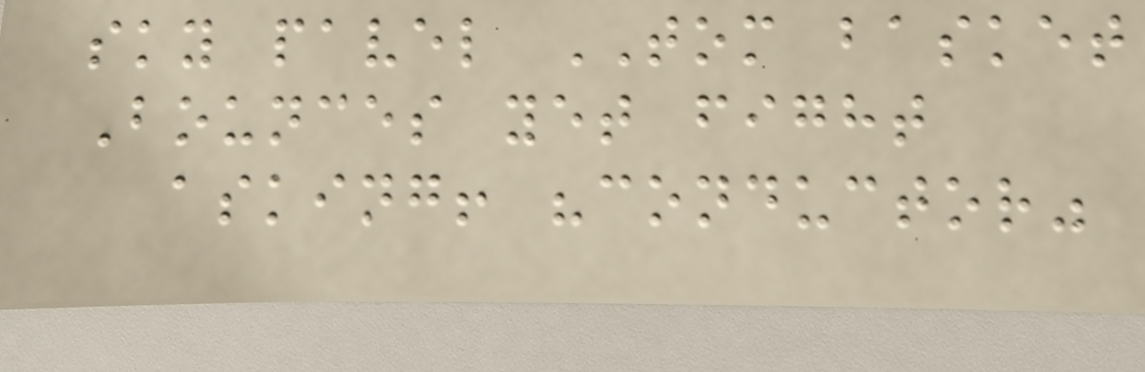sky pavel TOM basket
Bounces yet fight
asking! "conductor"
